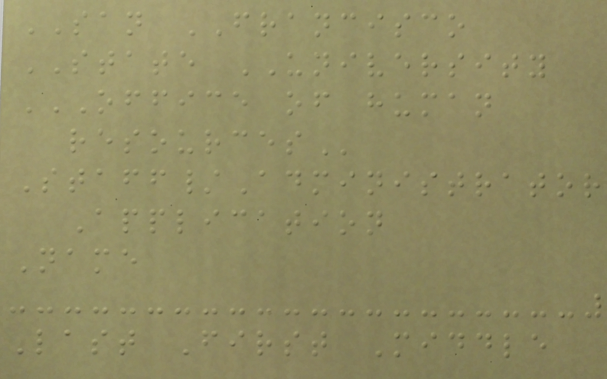SAN FRANCISCO
STATE UNIVERSITY
OFFICE OF HUMAN
RESOURCES
Staff/Administrator
Application
Name
Last First Middle
